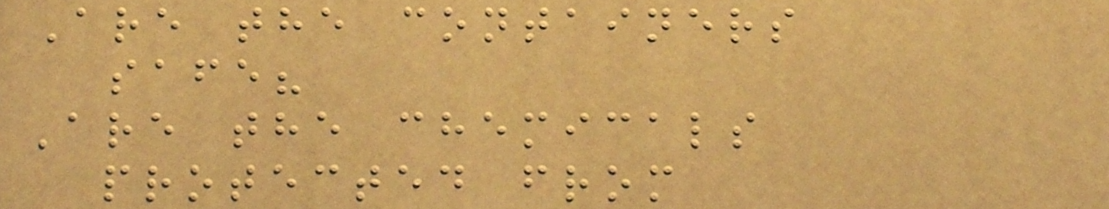Are the containers
safe?
Are the chemicals
protected from
